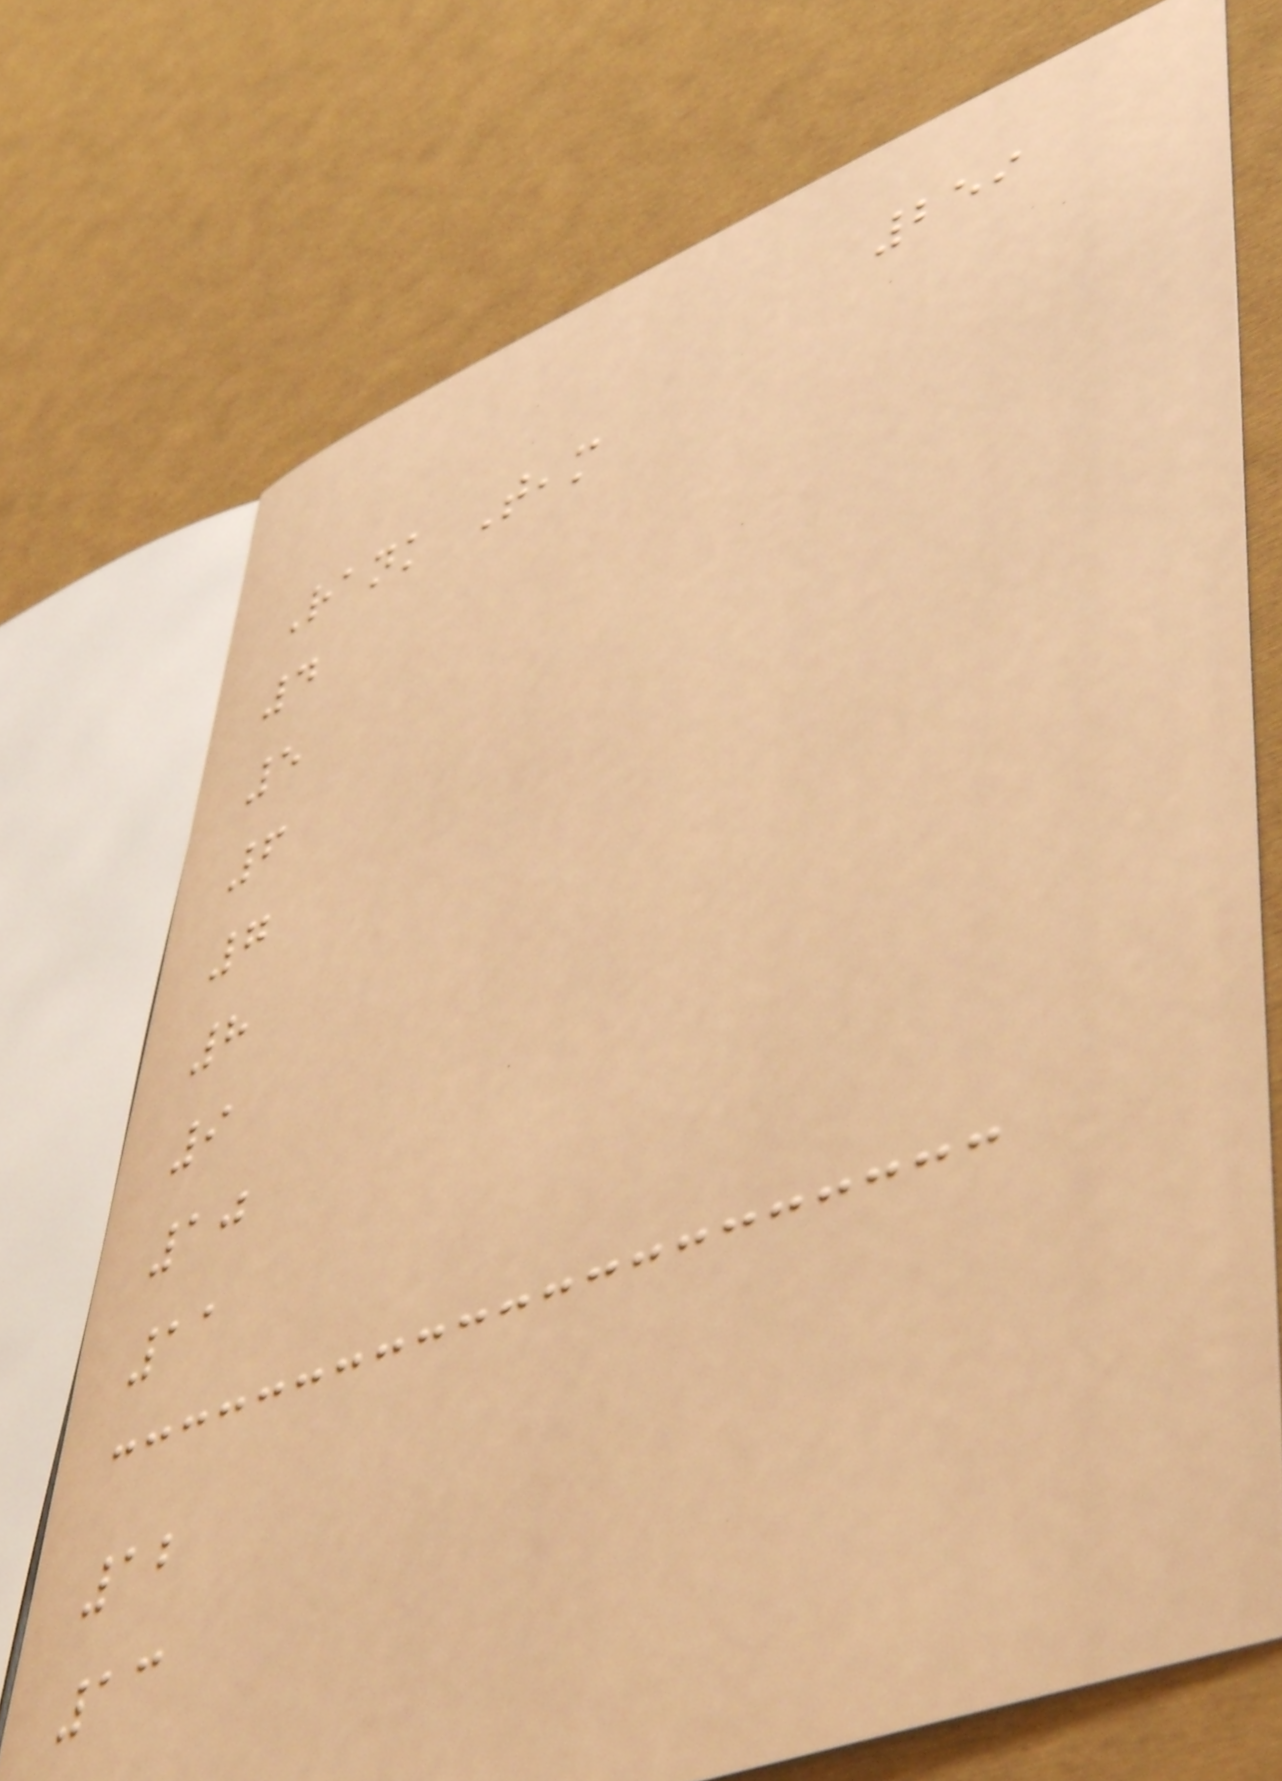259
Rank Team
4
5
6
7
8
9
10
11
12
13
